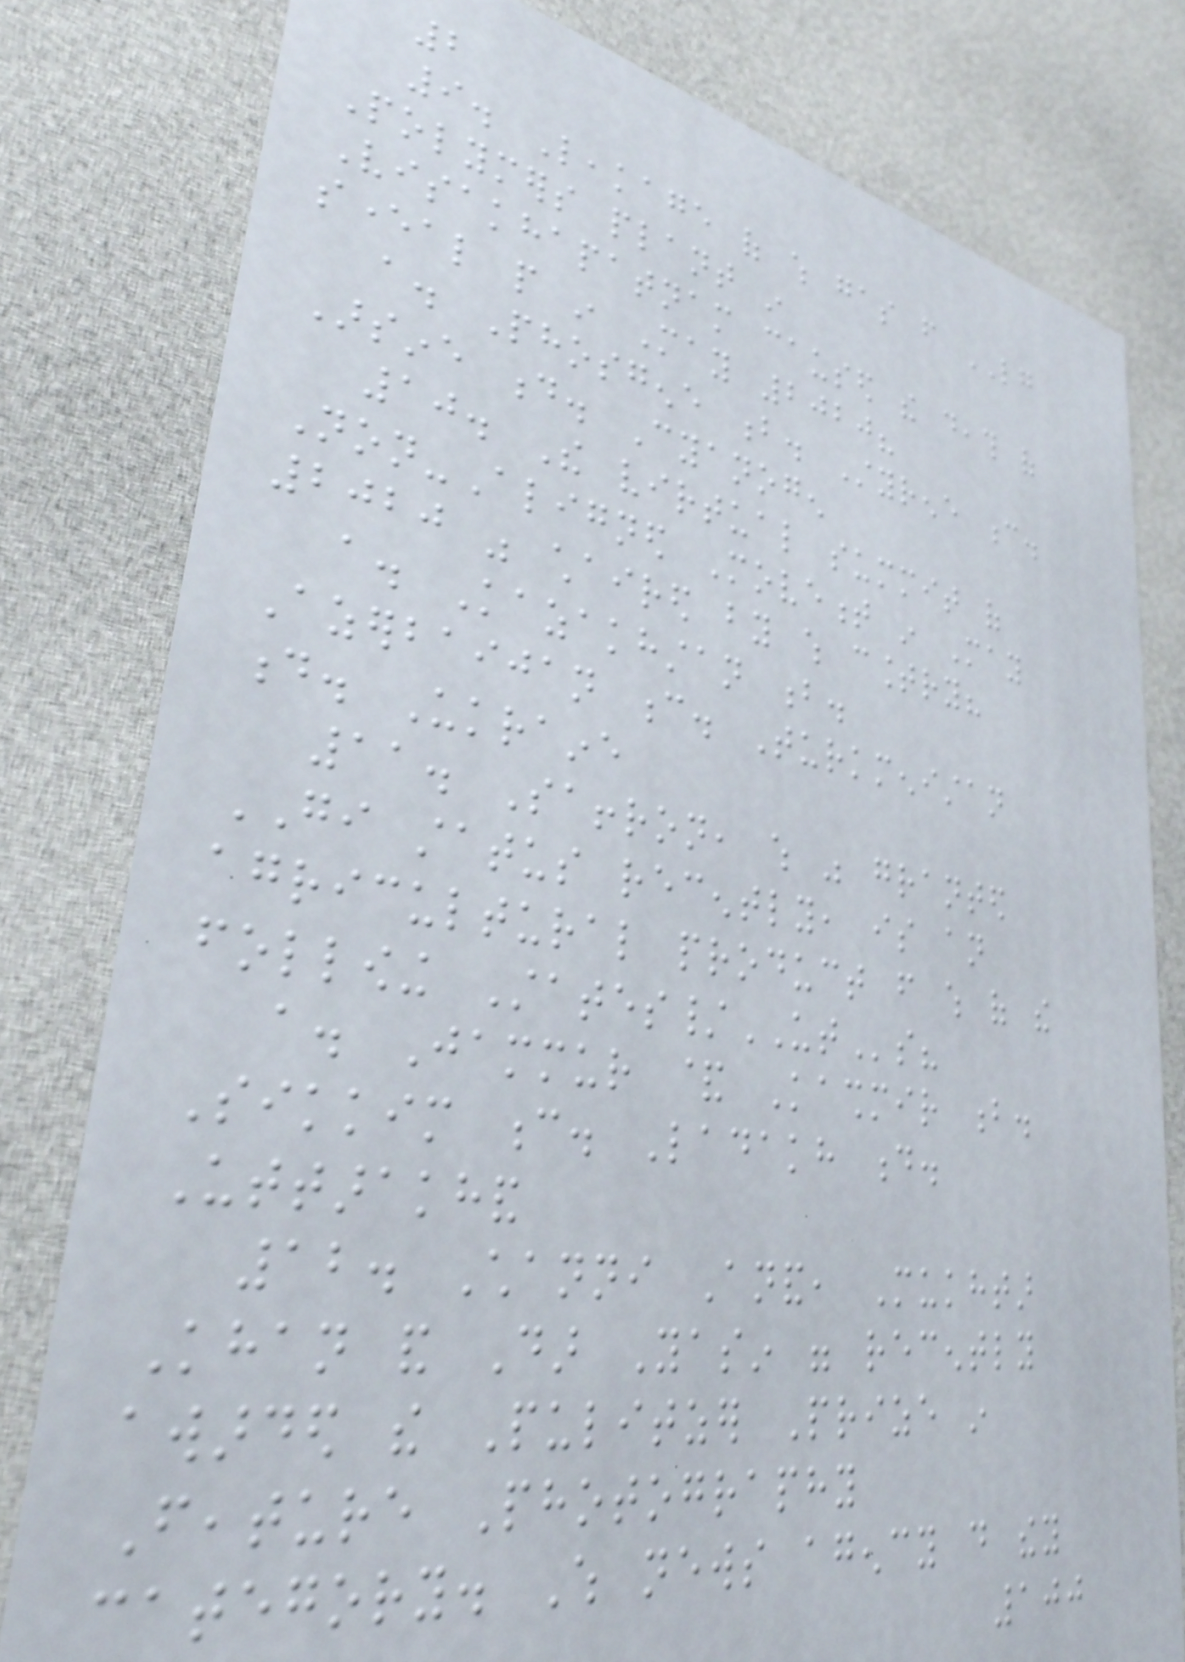2
9. Leakage of which gas from LG
Polymers plant in
Visakhapatnam caused the death of
several people in May 2020?
a. Phosgene b. Styrene c.
Arsine d. Cyanogen
10. The virtual summit of
Non-Aligned Movement in May
2020 was chaired by which country?
a. Kazakhstan b.
Azerbaijan c. Turkmenistan
d. Ukraine
11. Saffron, which was granted
GI status recently, is an
agricultural product from which of the
following States/UTs?
a. Jammur & Kashmir b.
Sikkim c. Ladakh d.
Uttarakhand
12. Channi Anand, Mukhtar
Khan and Dar Yasin were recently
awarded the Pulitzer Prize in
Feature Photography
category. Which news agency do they
100
